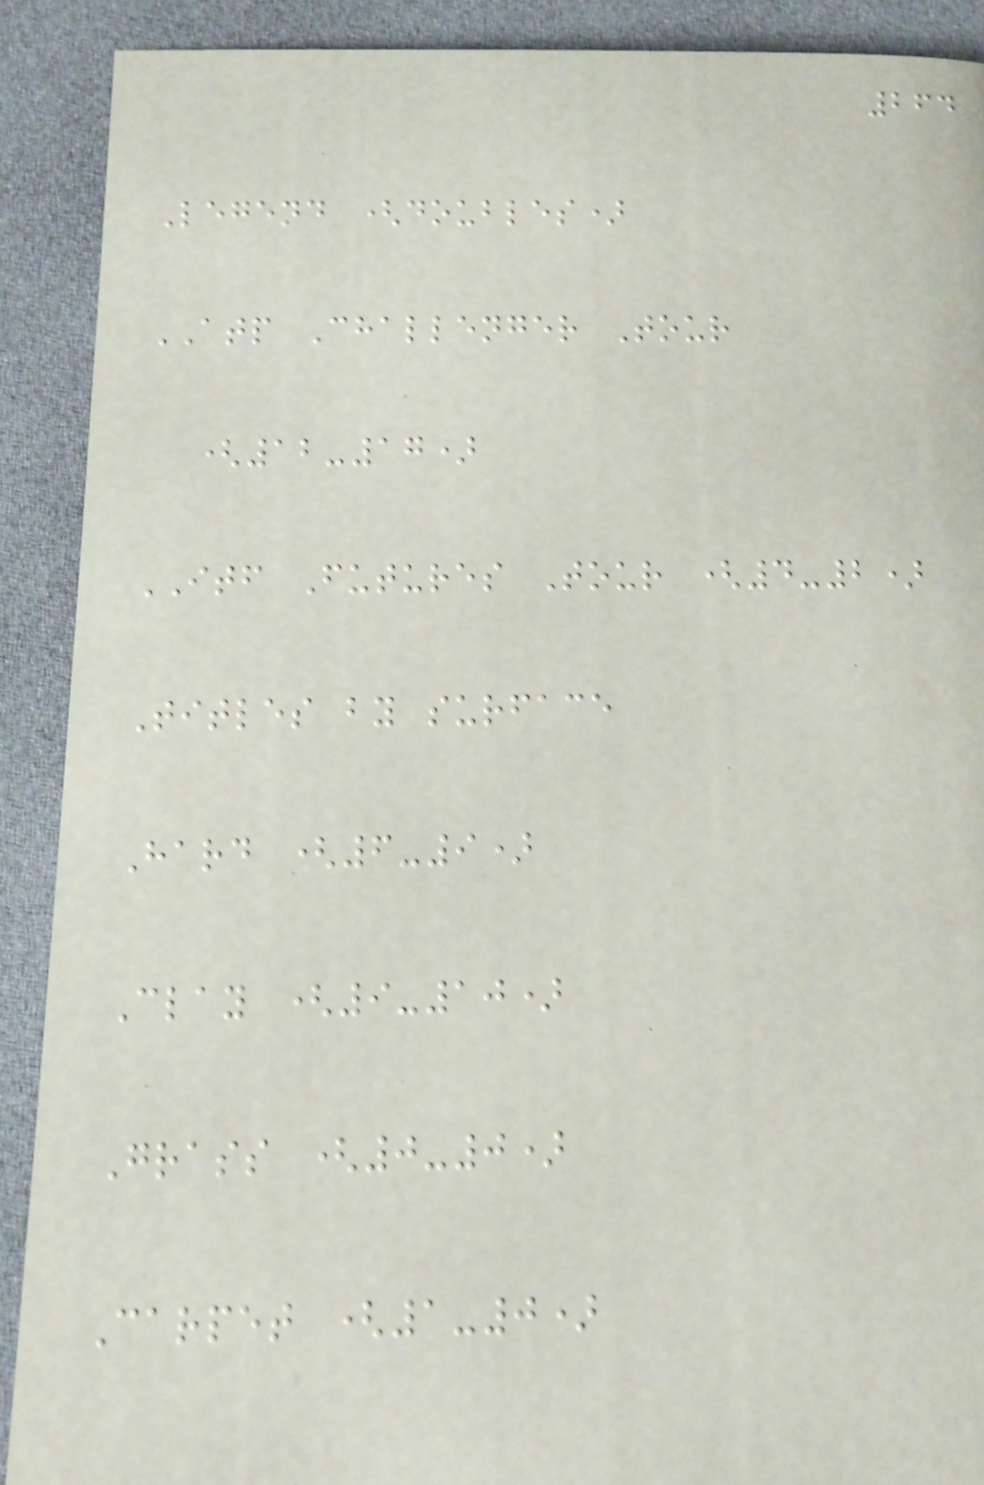264
Legend (doubles)
ATP Challenger Tour
(12-17)
ITF Futures Tour (4-2)
Titles by surface
Hard (6-9)
Clay (9-10)
Grass (0-0)
Carpet (1-0)
